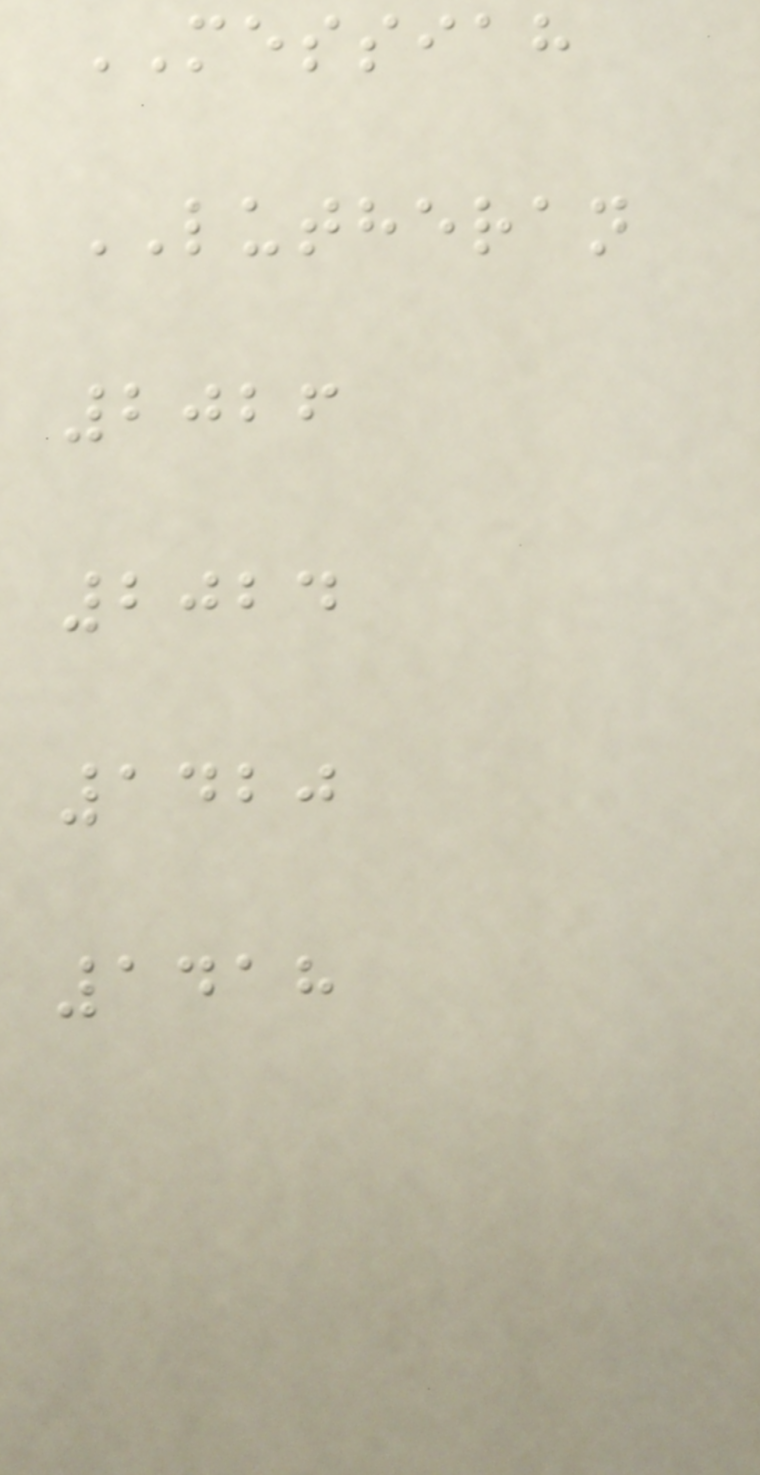MESSIAH
LUTHERAN
2026
2024
1420
1418
